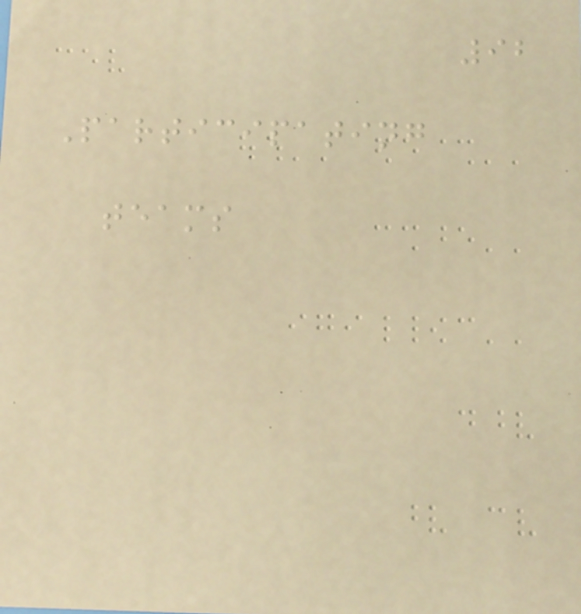92
Participating
teams
